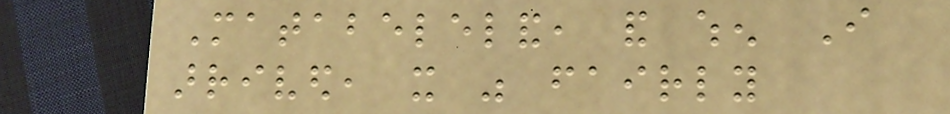Matabeleland, and when I
arrived, it was fairly
